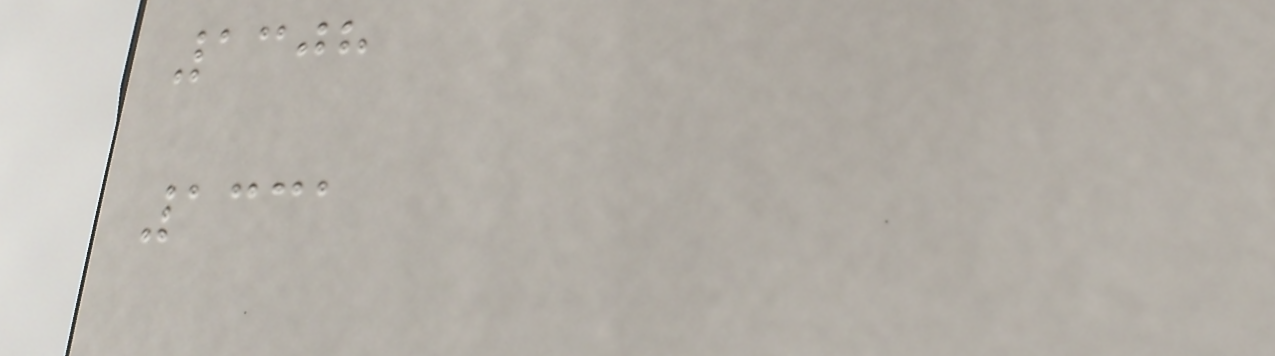1308
1331
